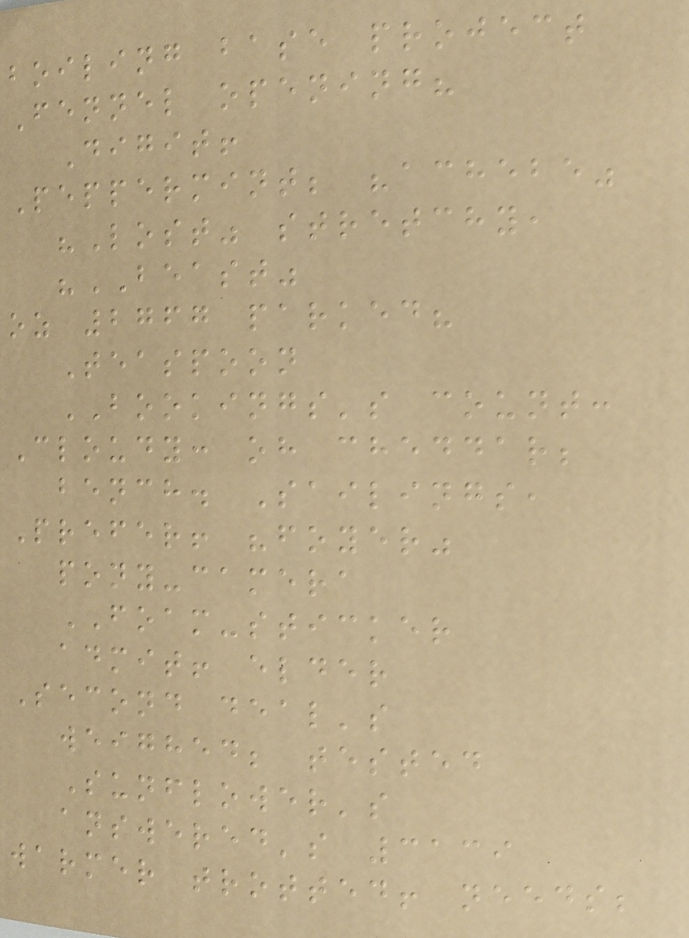boiling base project
Fennel opening?
Digit!
Peppermint; "achebe"
"Lost" stretchy,
"BEAST"
oz 2767 parked?
Teaspoon
BOOKINGS's count:
Cloudy: oh cheddar;
bench. Sailings,
Prefer! "foyer"
pony-camera
FOAM-sticker
admit! elder
Second deal's
weighed; tested
Sunflower's
answered's 3139
warmer trotted! needs;
